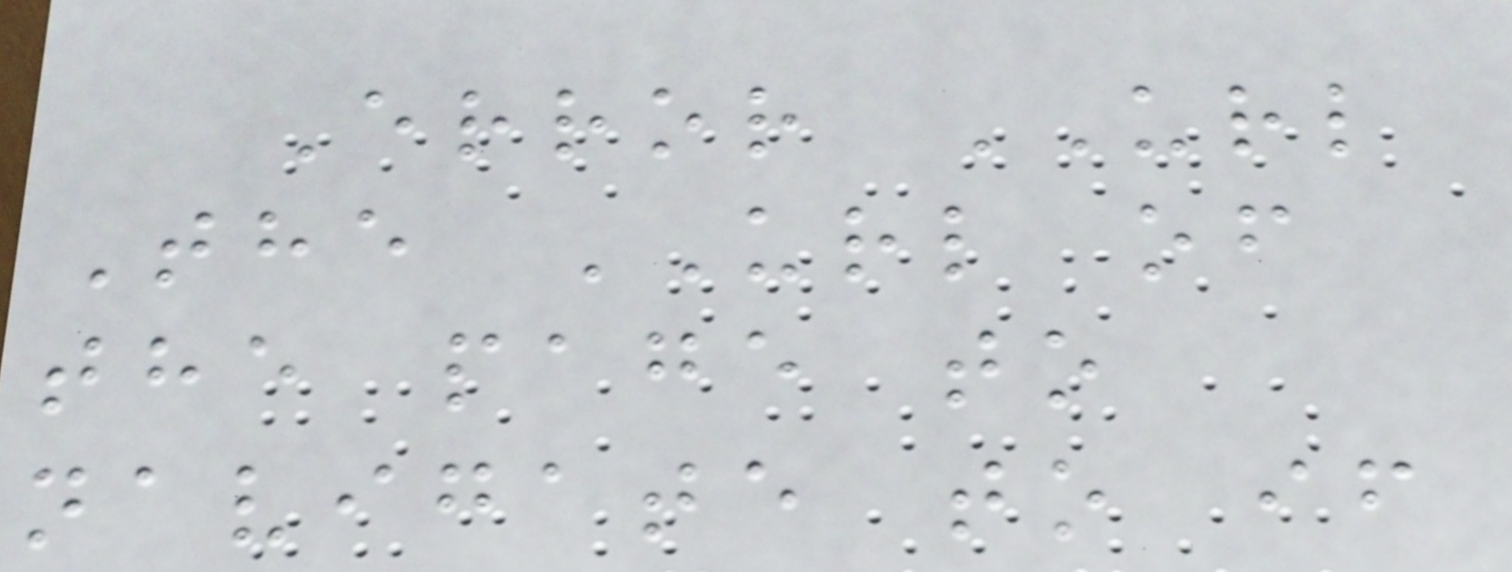Error URL
The URL of
the page to
navigate to if
